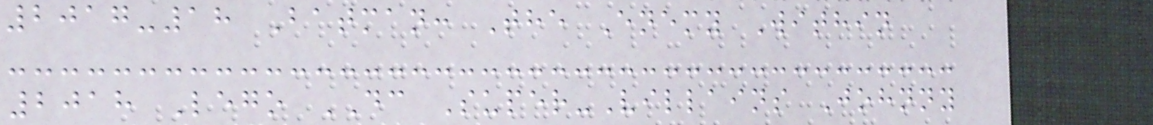2017-18 Batman: The Enemy Within
2018 Lego DC Super-Villains Johnny
